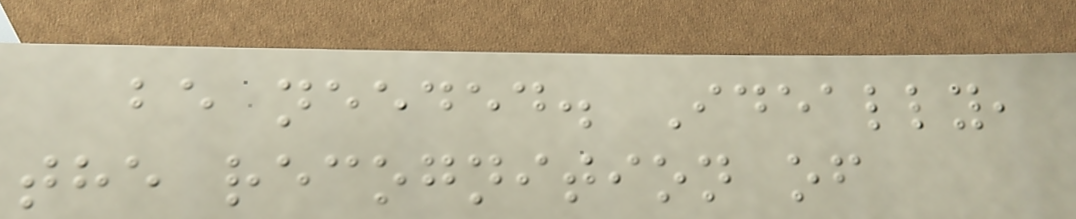be needed. Ideally,
the recognition of
